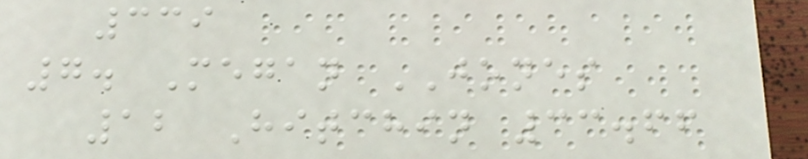339
7. Megan JONES
12 Hitchin 33.66
